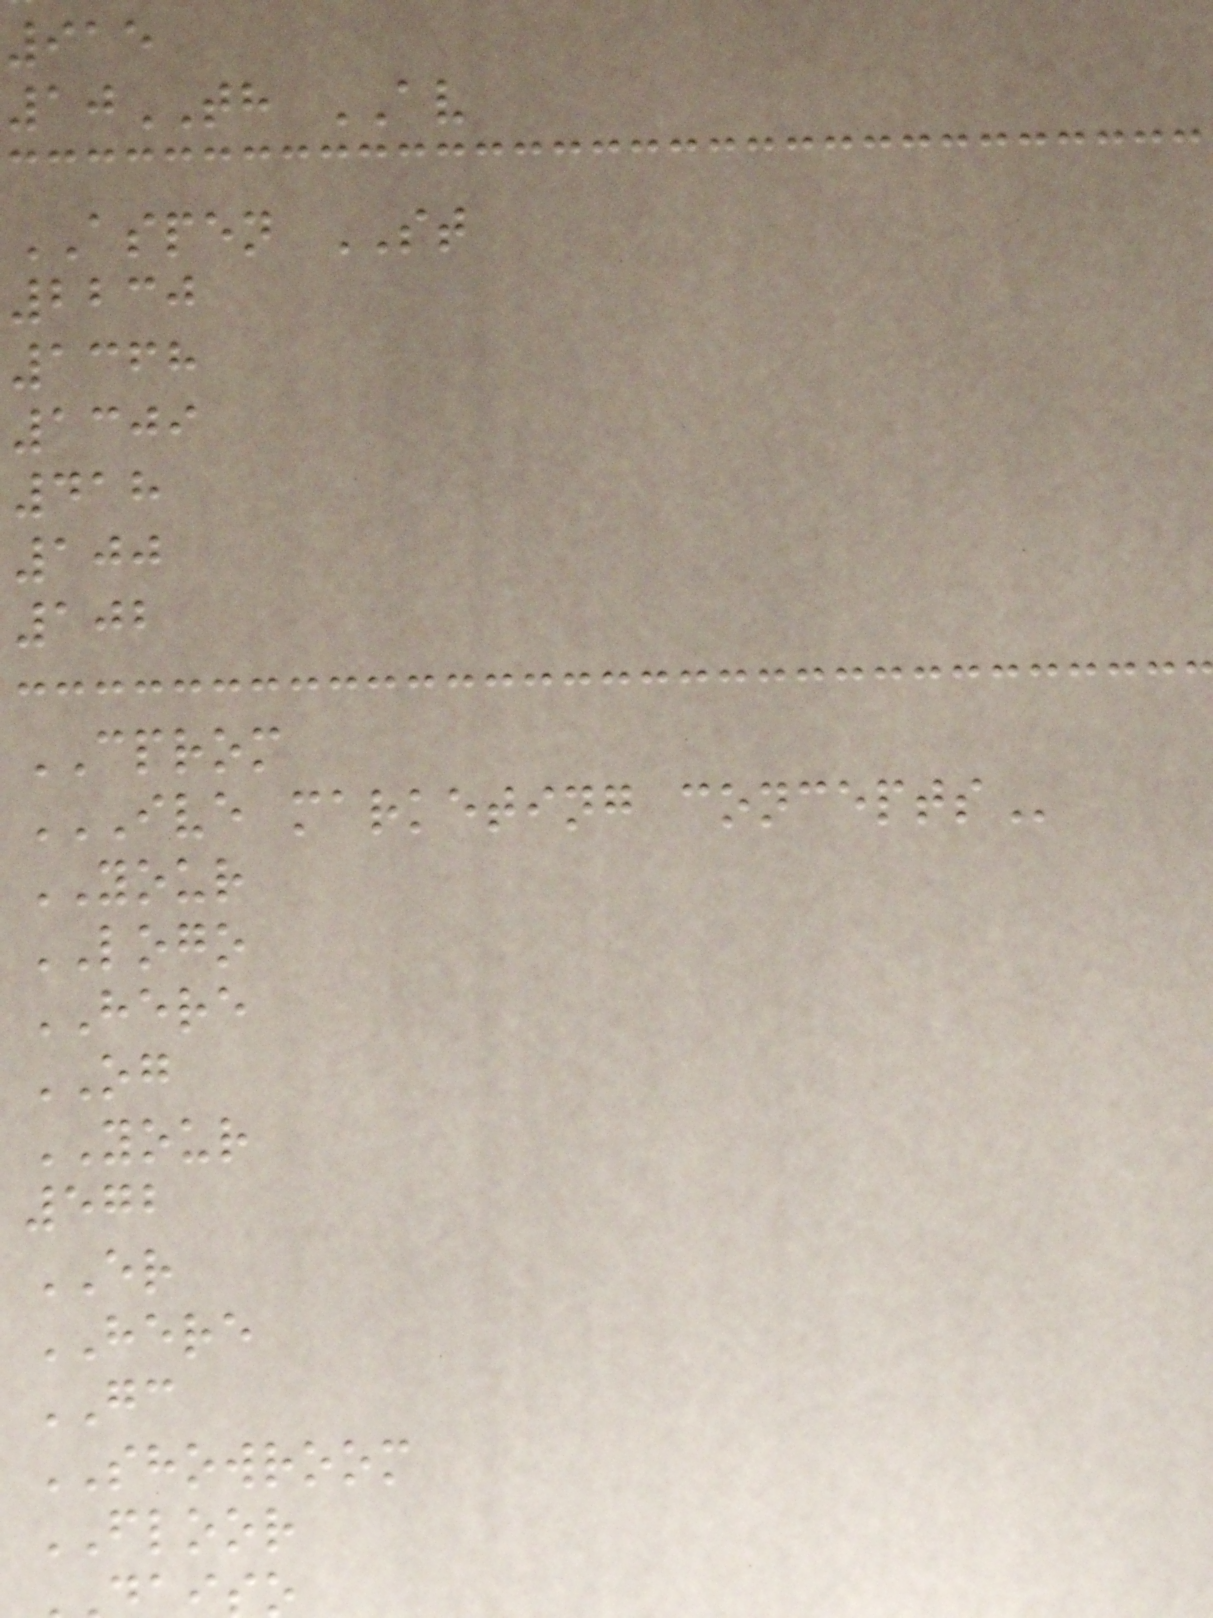915
10TH AV
ASPEN ST
2230
1368
1309
418
100
102
CPROM
IVE MARKETING CONCEPTS
YOUR
LOGO
HERE
OG
YOUR
572
ER
HERE
GC
SHOWROOM
FLOOR
